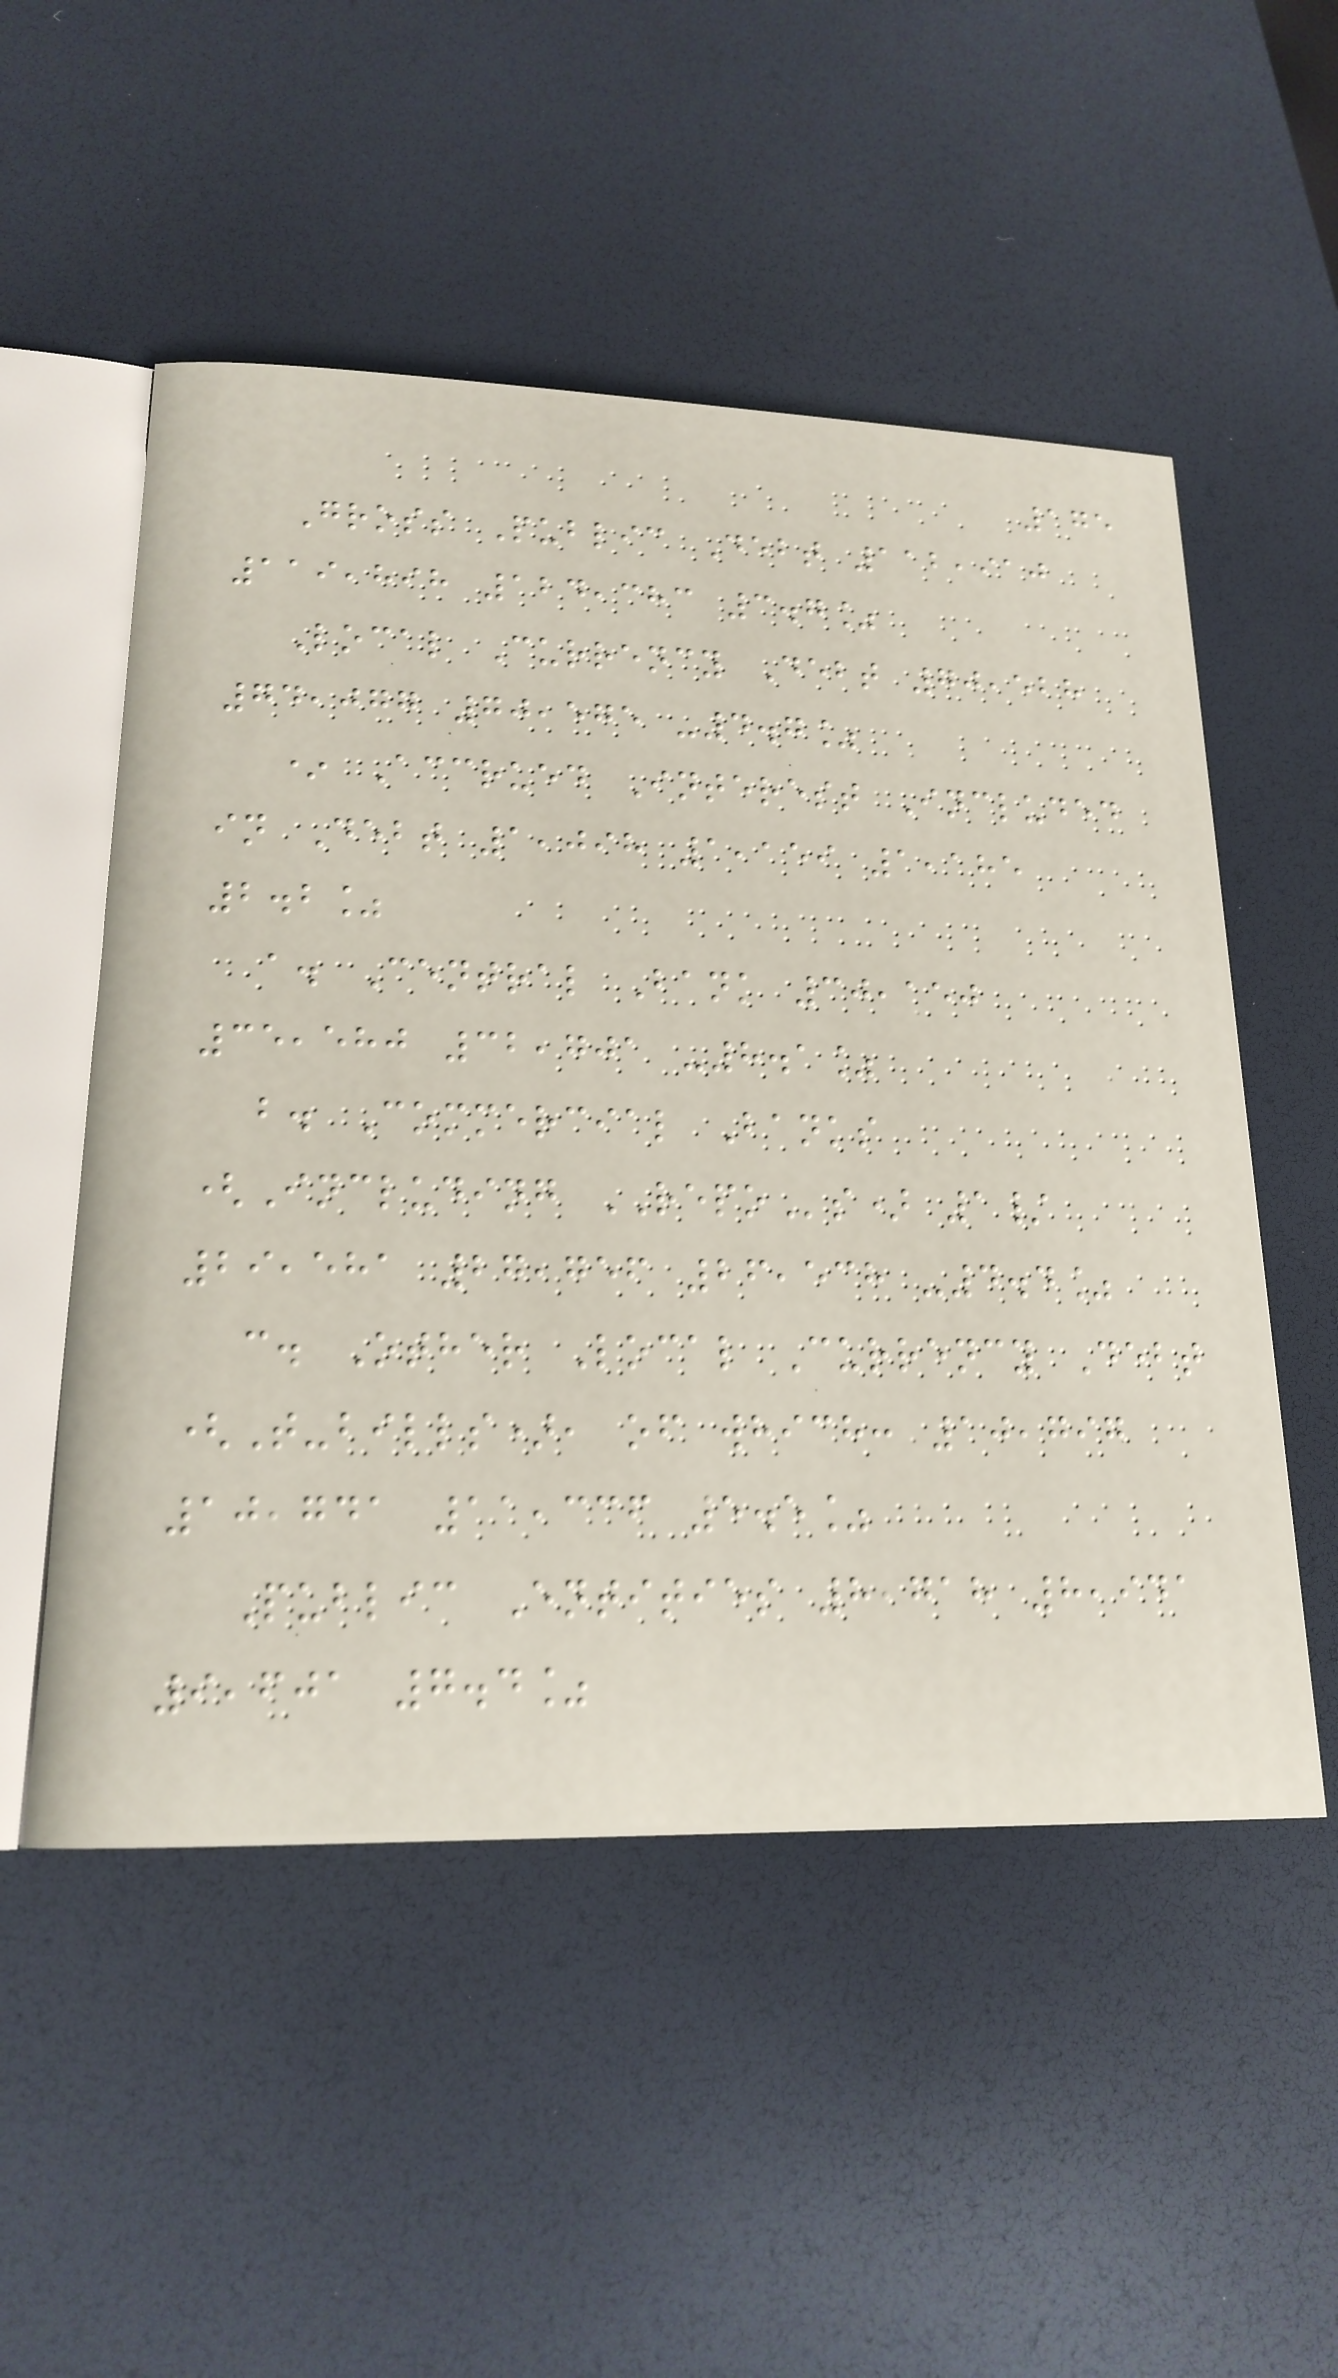175
Gross Public Debt 112,910
119,898 124,383 3.7%
Local Currency Debt 70,528
74,077 70,575 -4.7%
* Accrued Interest Included
in Debt 1,098 1,159 1,185
2.2%
a. Central Bank 30,150
35,580 32,701 -8.1%
b. Commercial Banks
(Including REPOs) 1/
29,581 27,756 26,538 -4.4%
c. Other Local Currency Debt
(T-bills), of which: 10,797
10,741 11,336 5.5%
Public Entities 8,718 8,941
9,601 7.4%
